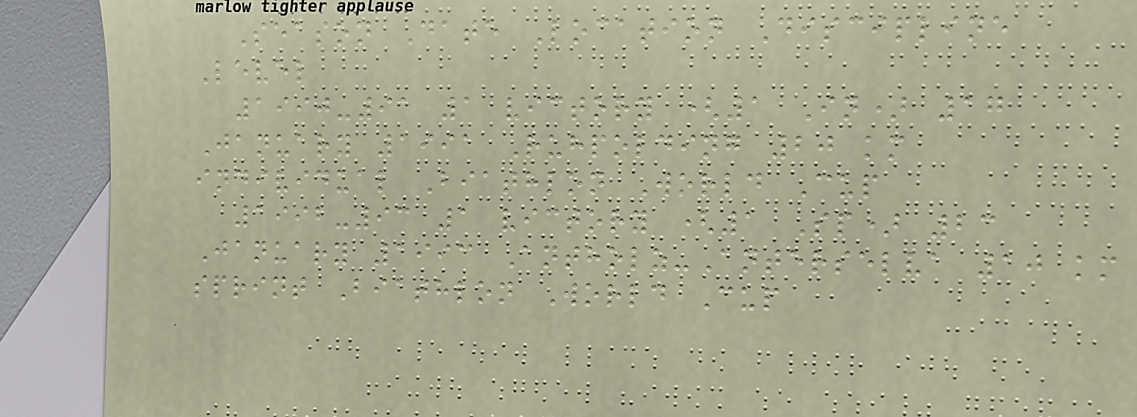Season Date Location Discipline
Level
1990-91 1 victory (1 In) 17
January 1991 Ruhpolding 20 km
individual Biathlon World Cup
1992-93 1 victory (1 Sp) 23
January 1993 Antholz-Anterselva 10 km
sprint Biathlon World Cup
